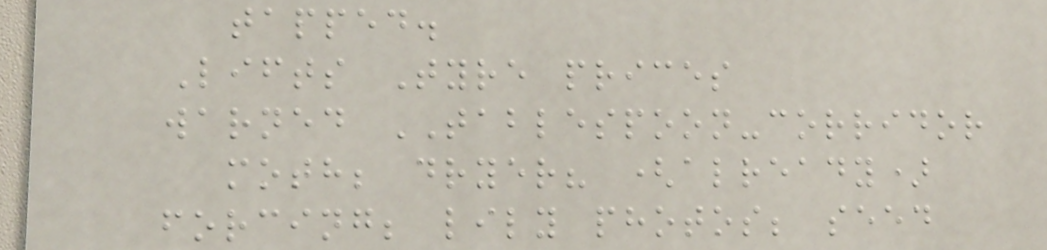tapped.
Lifts Tyre prices
warned TABLESPOON-corridor
moth; dryer? (already)
forcing; lily photos; seed
